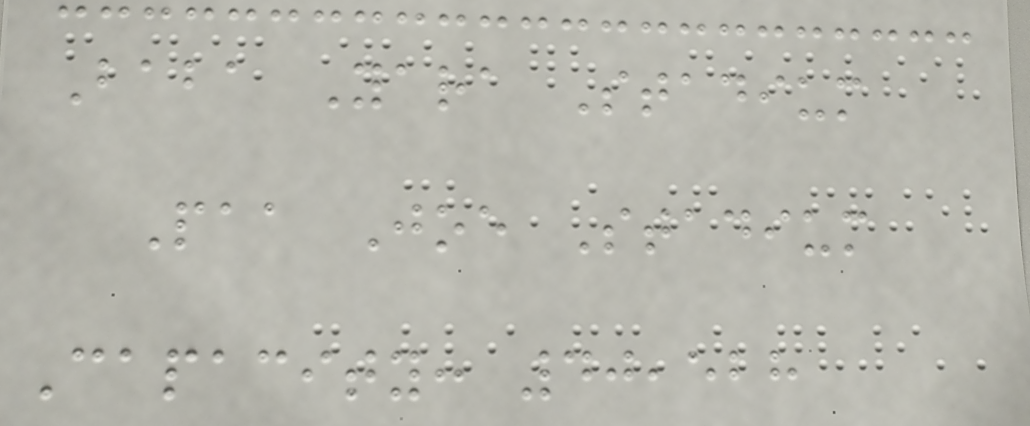Baba Yara Stadium
Paa Joe Stadium
Capacity: 40,528
